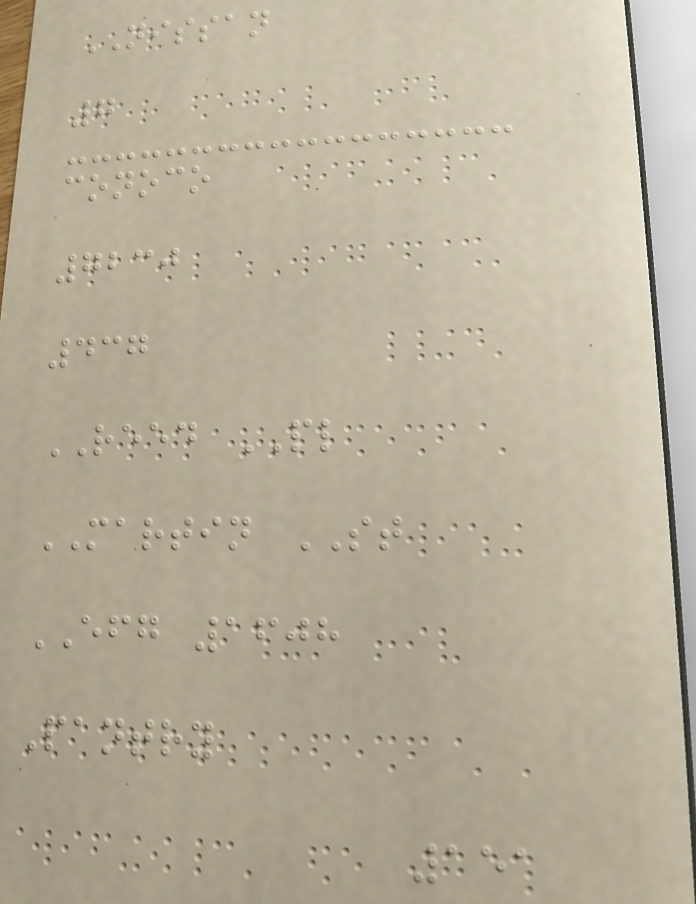NISSAN
7
conoco
7230
437
REED PL
MARTIN ST
EFG 1608
Pantry
151
